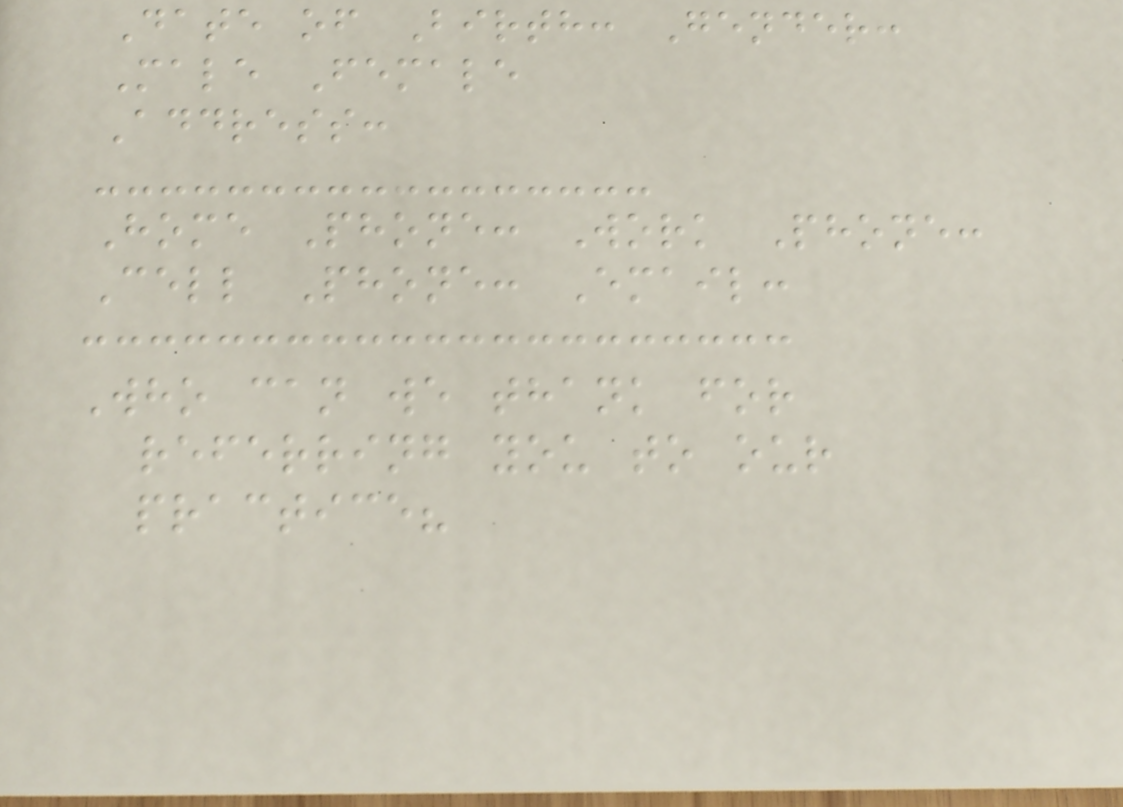Date of Birth: Gender:
Male Female
Address:
Home Phone: Work Phone:
Cell Phone: Email:
Who can we thank for
referring you to our
practice?
